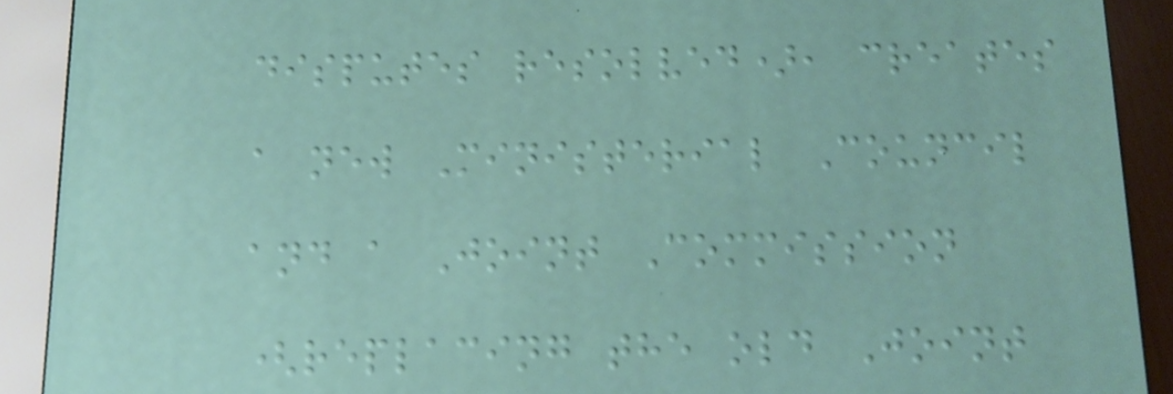disputes resolved), creates
a new Ministerial Council
and a Joint Commission
(replacing the old Joint
